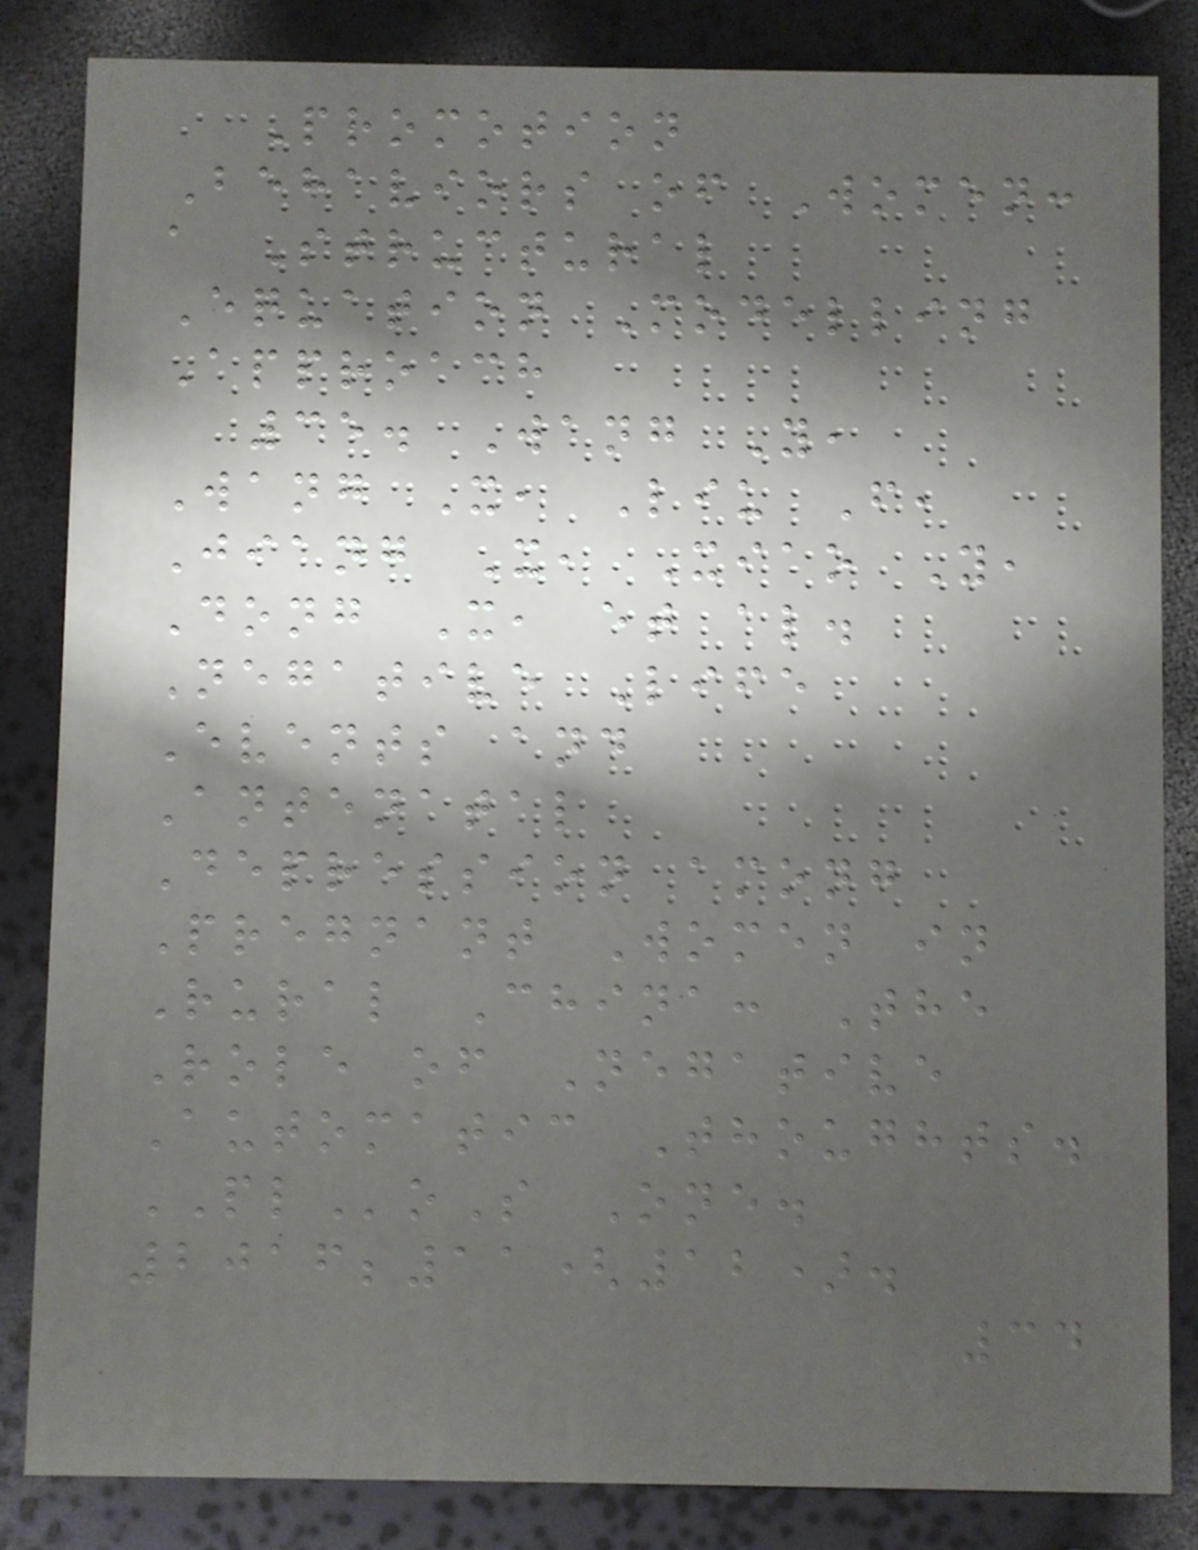Promotion
Behaviors of Women:
a Structural
Equation Modelling
Approach
35. Wang Y,
Wang X, Liu F,
Jiang X, Xiao Y,
Dong X, et al.
Negative Life
Events and
Antenatal
Depression among
Pregnant Women in
Rural China: The
Role of Negative
Automatic Thoughts.
PLoS One.
2016;11(12).
34
